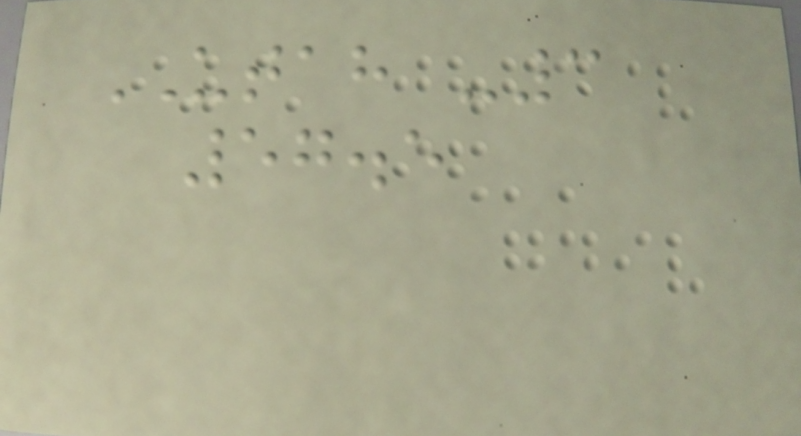UTAH -3
57.5
